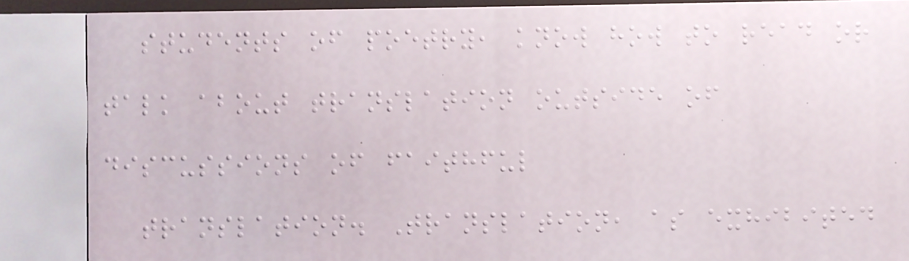students of poetry, know how to read or
talk about translation outside of
discussions of faithful
translation. Translation, as exhibited
